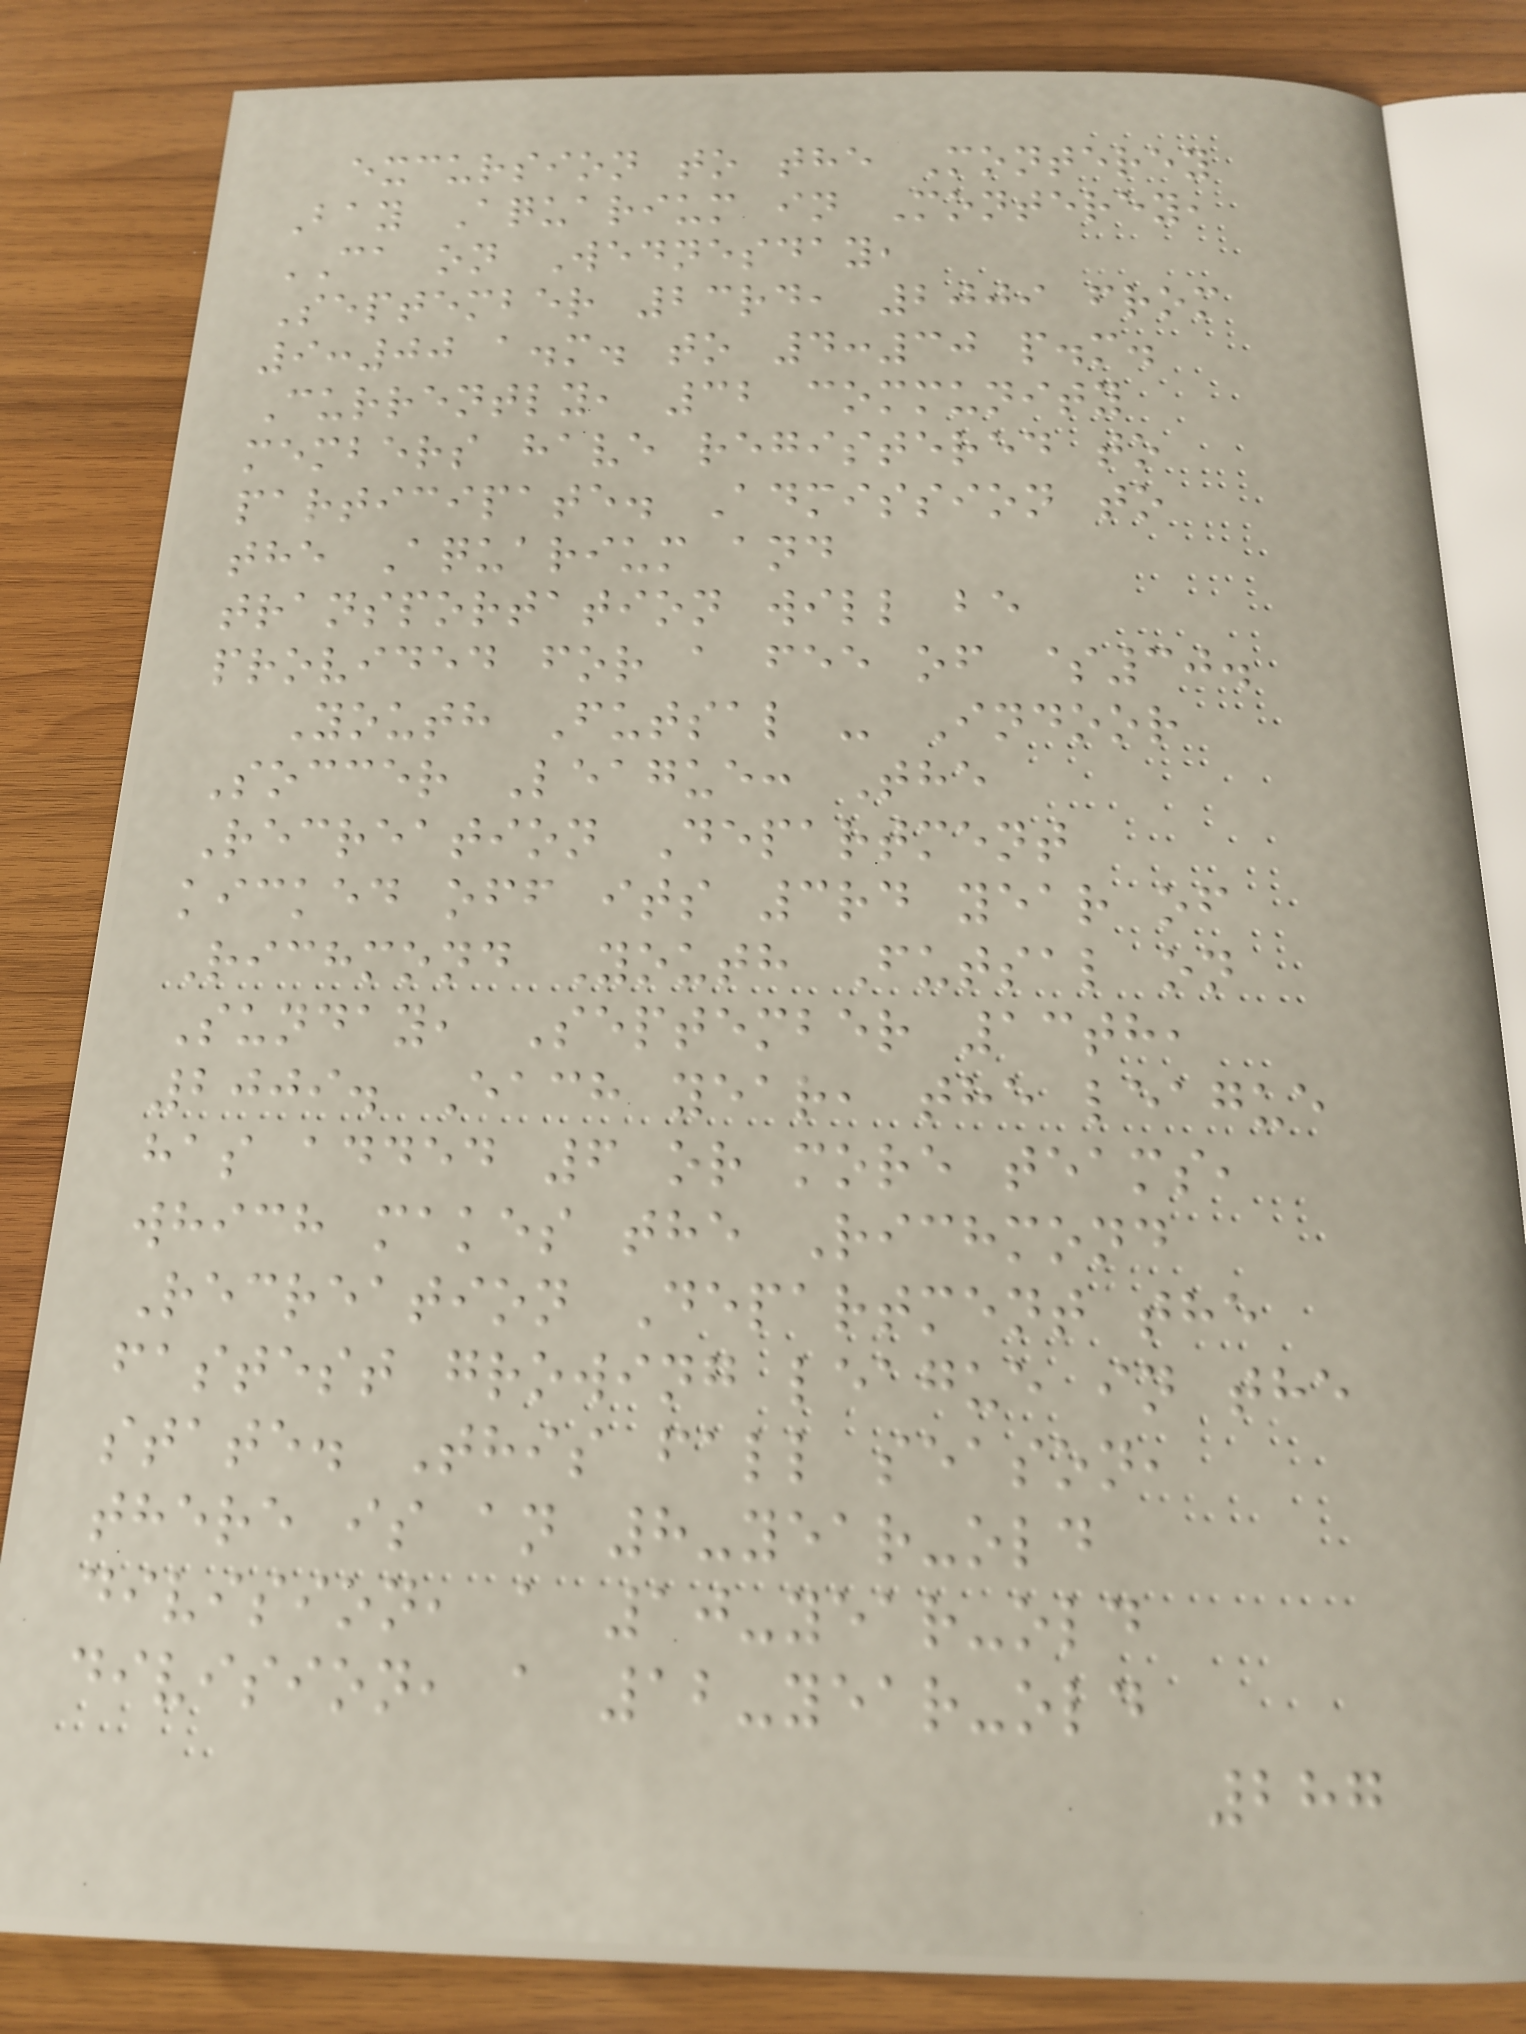excursion to the Monterey
Bay Aquarium in Monterey,
CA on Wednesday,
September 23rd, 2009 from
9:00 a.m. to 4:30 p.m.
Currently, 32 community
members have registered to
participate. Admission to
the Aquarium and
transportation will be
provided for a fee of $30.
Youth Futsal - Indoor
Soccer League: The
Recreation Department
kicked off its 3rd year of
Richmond Youth Futsal on
Sunday, September 13th,
2009. Each year, the league
has added 6 or more teams,
which makes the Richmond
Recreation Department the
fastest growing league in the
state. This fall season,
there is an 8-year-old
division, a 10-year-old
division, a 12-year-old
287
